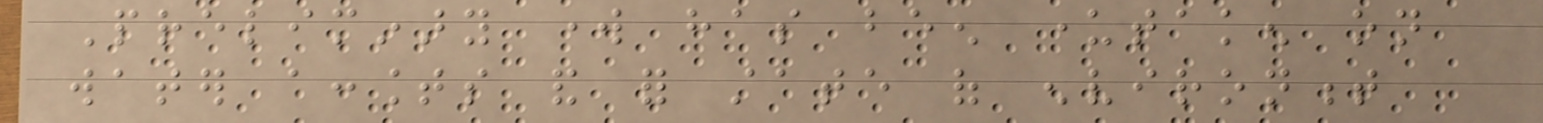Preliminary work has been undertaken on
water accounts and for state of environment
